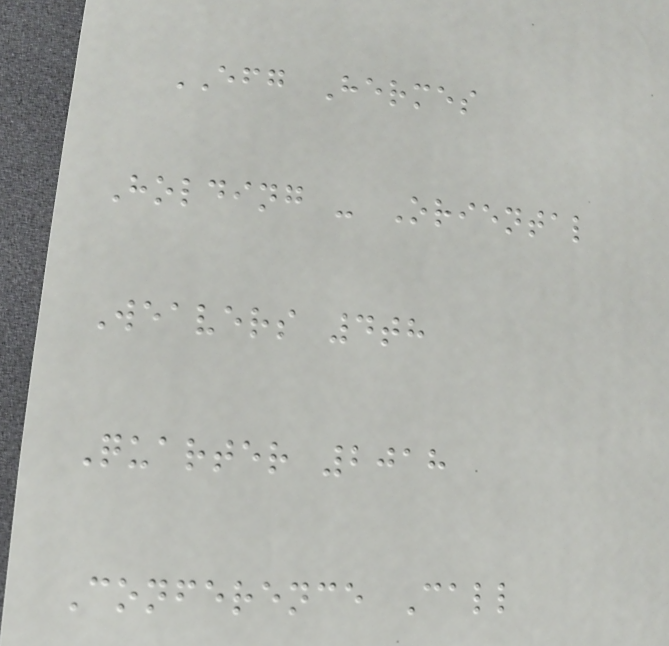EFG Hermes
Holding - Oriental
Weavers 4th
Quarter 2018
Conference Call
